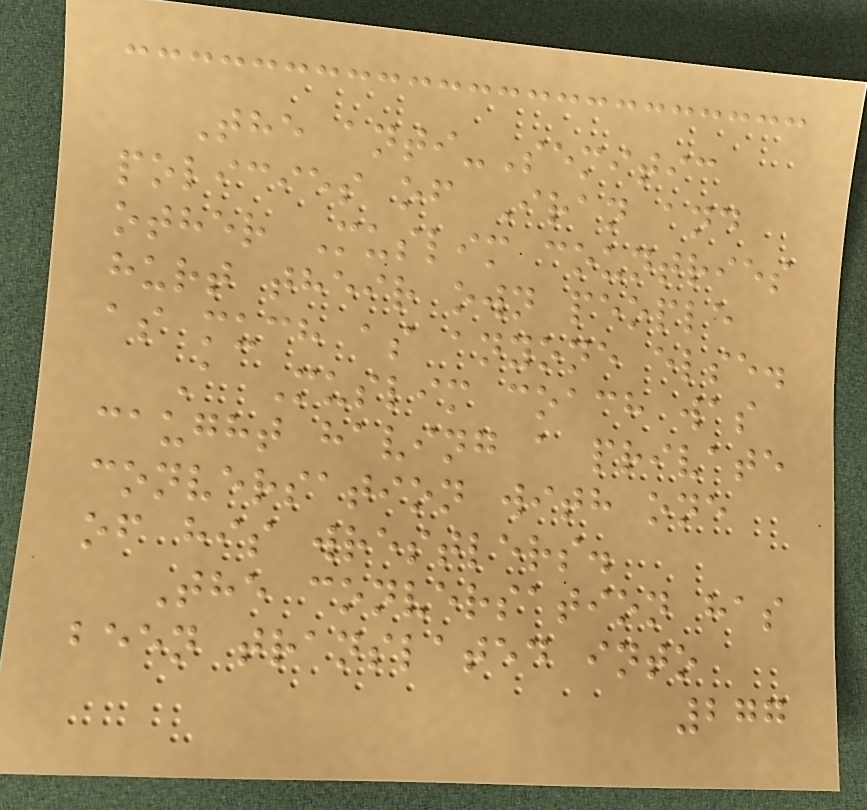The anti-Semitic
policies of Iran and
other Muslim countries
hurt their own people
as much as anyone else.
A Muslim coach was
caught having a private
conversation with one
of his wrestlers.
The conversation has
been translated into
277
